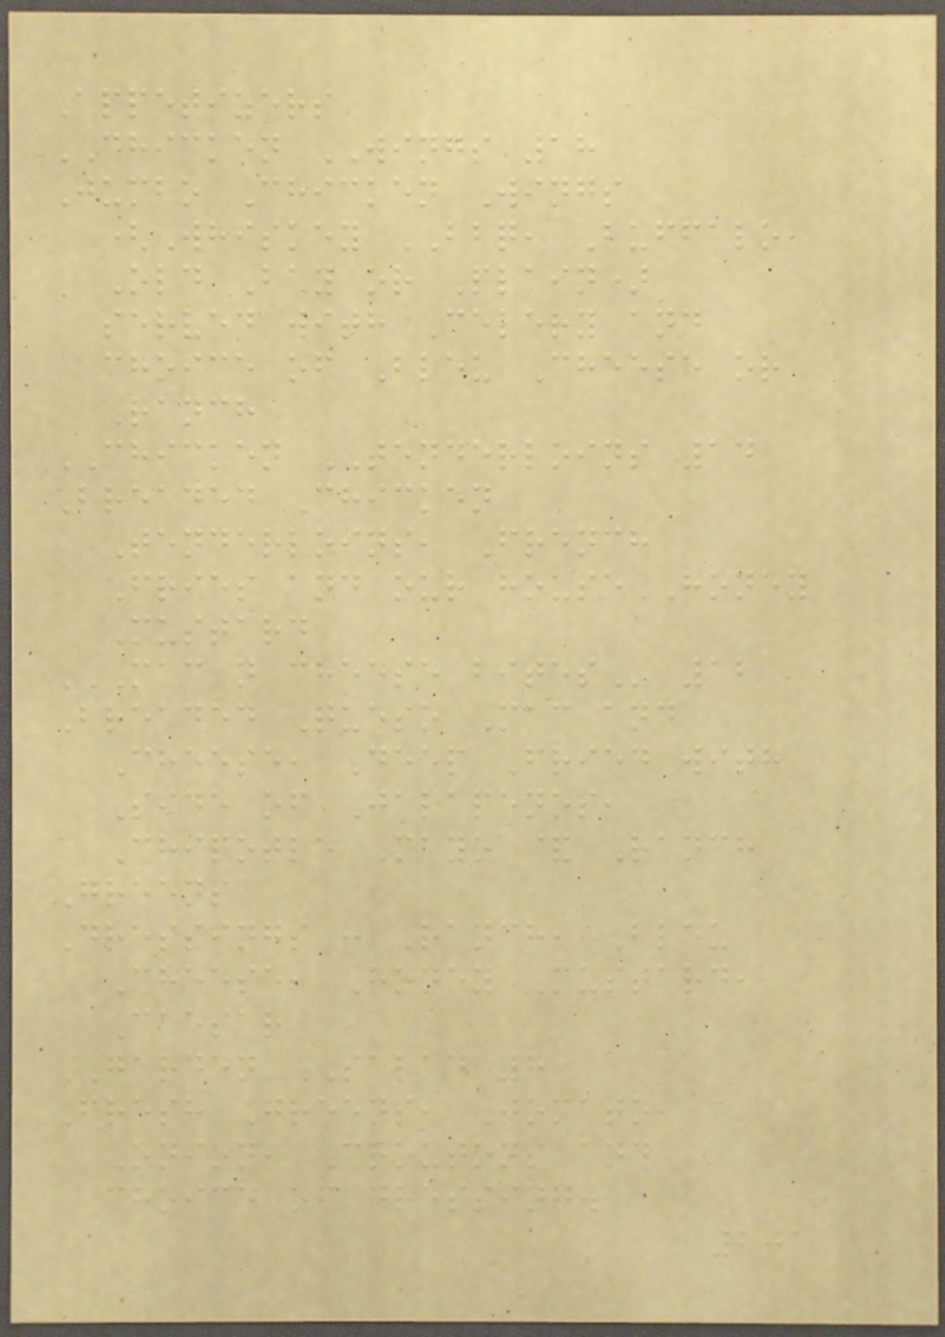Appetizers
CHICKEN WINGS 18
Jumbo Chicken Wings
(Whiskey BBQ, Buffalo,
Old Bay or Plain)
served with Celery and
choice of Bleu Cheese or
Ranch
CHICKEN TENDERLOINS 14
Breaded Chicken
Tenderloins, French
Fries and our house Honey
Mustard
MAC N CHEESE BITES 12
Breaded Queso Mac and
Cheese, Deep Fried with
Side of Jalapenos,
Chipotle Mayo & Ranch
Greens
Dressings : Ranch, Bleu
Cheese, Honey Mustard,
Caesar
GARDEN SALAD 8
Fresh Greens, Tomato,
Onion, Croutons and
choice of dressing.
201
